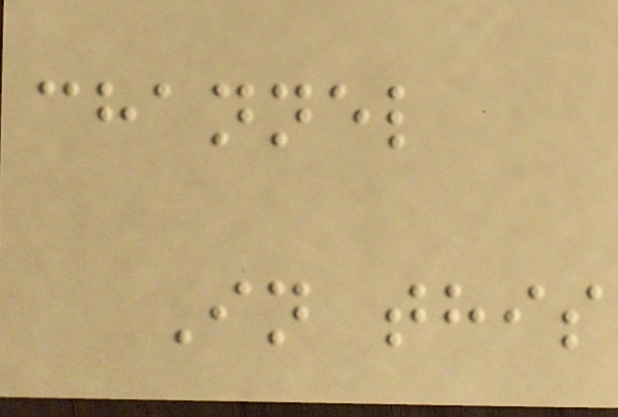channel
In this
